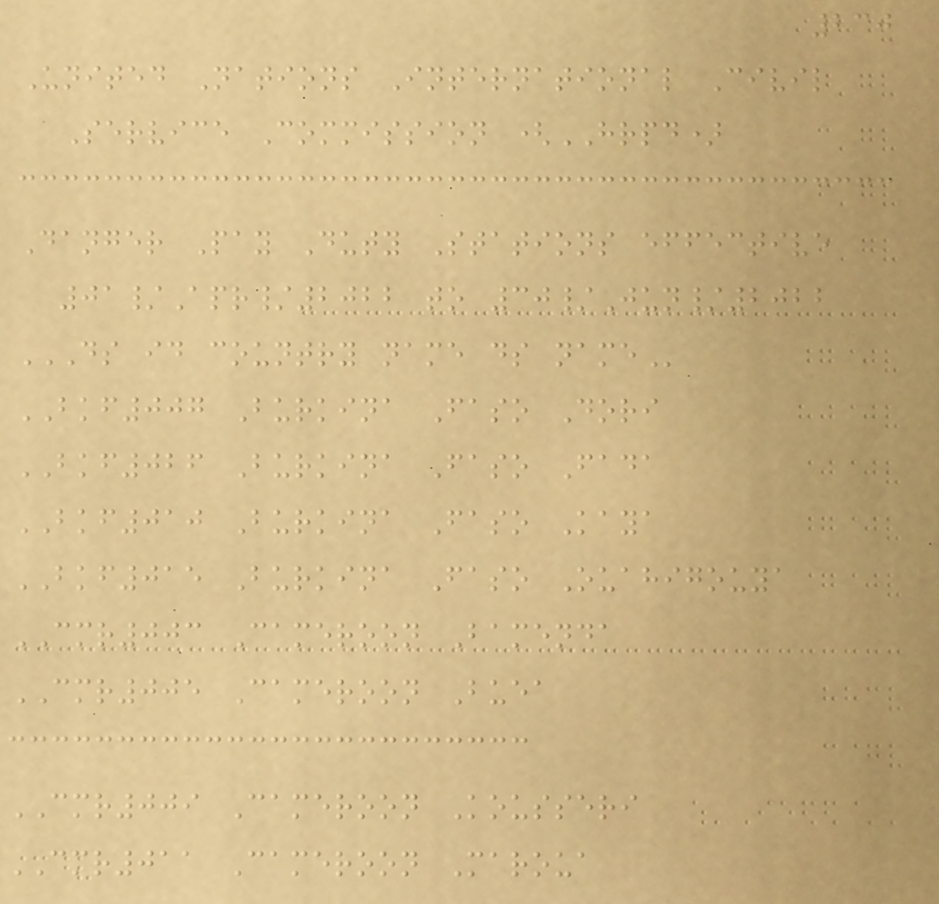230
United Nations International Civil
Service Commission (HRPD)
Danger Pay Duty Stations effective
01/Apr/2022 to 30/Jun/2022
DS ID COUNTRY NAME DS NAME
BKF007 Burkina Faso Dori
BKF026 Burkina Faso Fada
BKF010 Burkina Faso Kaya
BKF015 Burkina Faso Ouahigouya
CMR003 Cameroon Bamenda
CMR005 Cameroon Buea
CMR009 Cameroon Kousseri
CMR011 Cameroon Maroua
